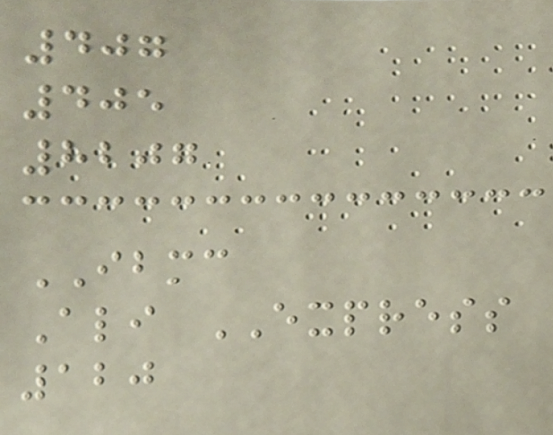407
405
8207
IBMC
Ali EXPRESS
120
